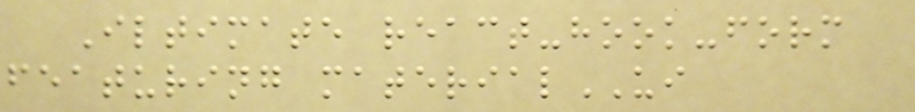Iltimate react-hook-form
featuring materialUI
